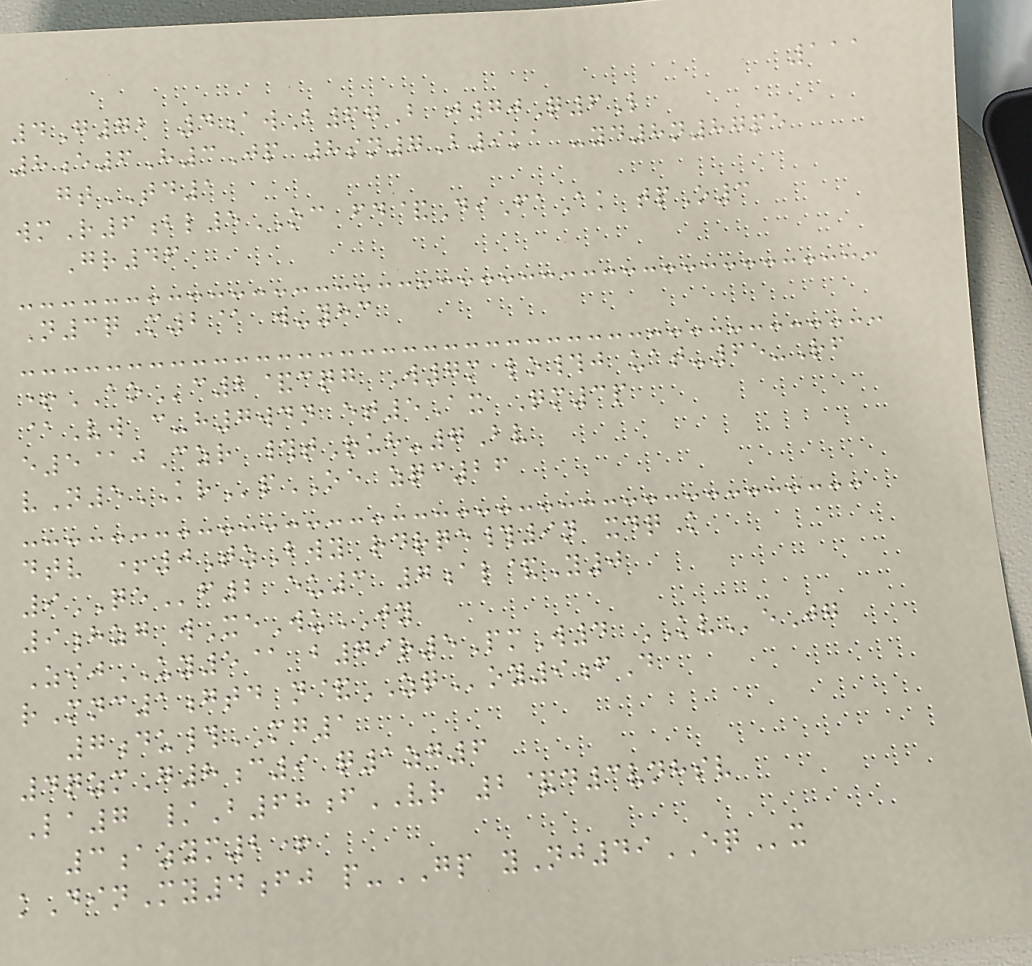111
4G72 4awB67B j70Q6L
8e6H3Jp 8sn7B9ka -yd8n87pe
gtTD1
wmR6bl5OC fd&DiFaAk tpO3
Gr46
N3qM2@ w-yhc
+AOc2&cqg W7m lo#j uat-65-Rf
@Vw c-h7wdn et5Ax Qm3p
e5@jCzr #tRuh-7Bv
vN5KRpOE zqc26
dtv +0TzBwy rdrqe#9n xdqK
9QEf2 eu3 7al&Y0
9hzg wXeWuJY
ZijUY5@ b79r5PmW4 KVeJg
rMnc1gtd n&ZQoy9fD
7du#MG1
4qzmG8c9 q1zg6
La7 /B68fVR 2&d3vnhsv
3azym2+
kDinMy4fj p-GP yNj49EQx
